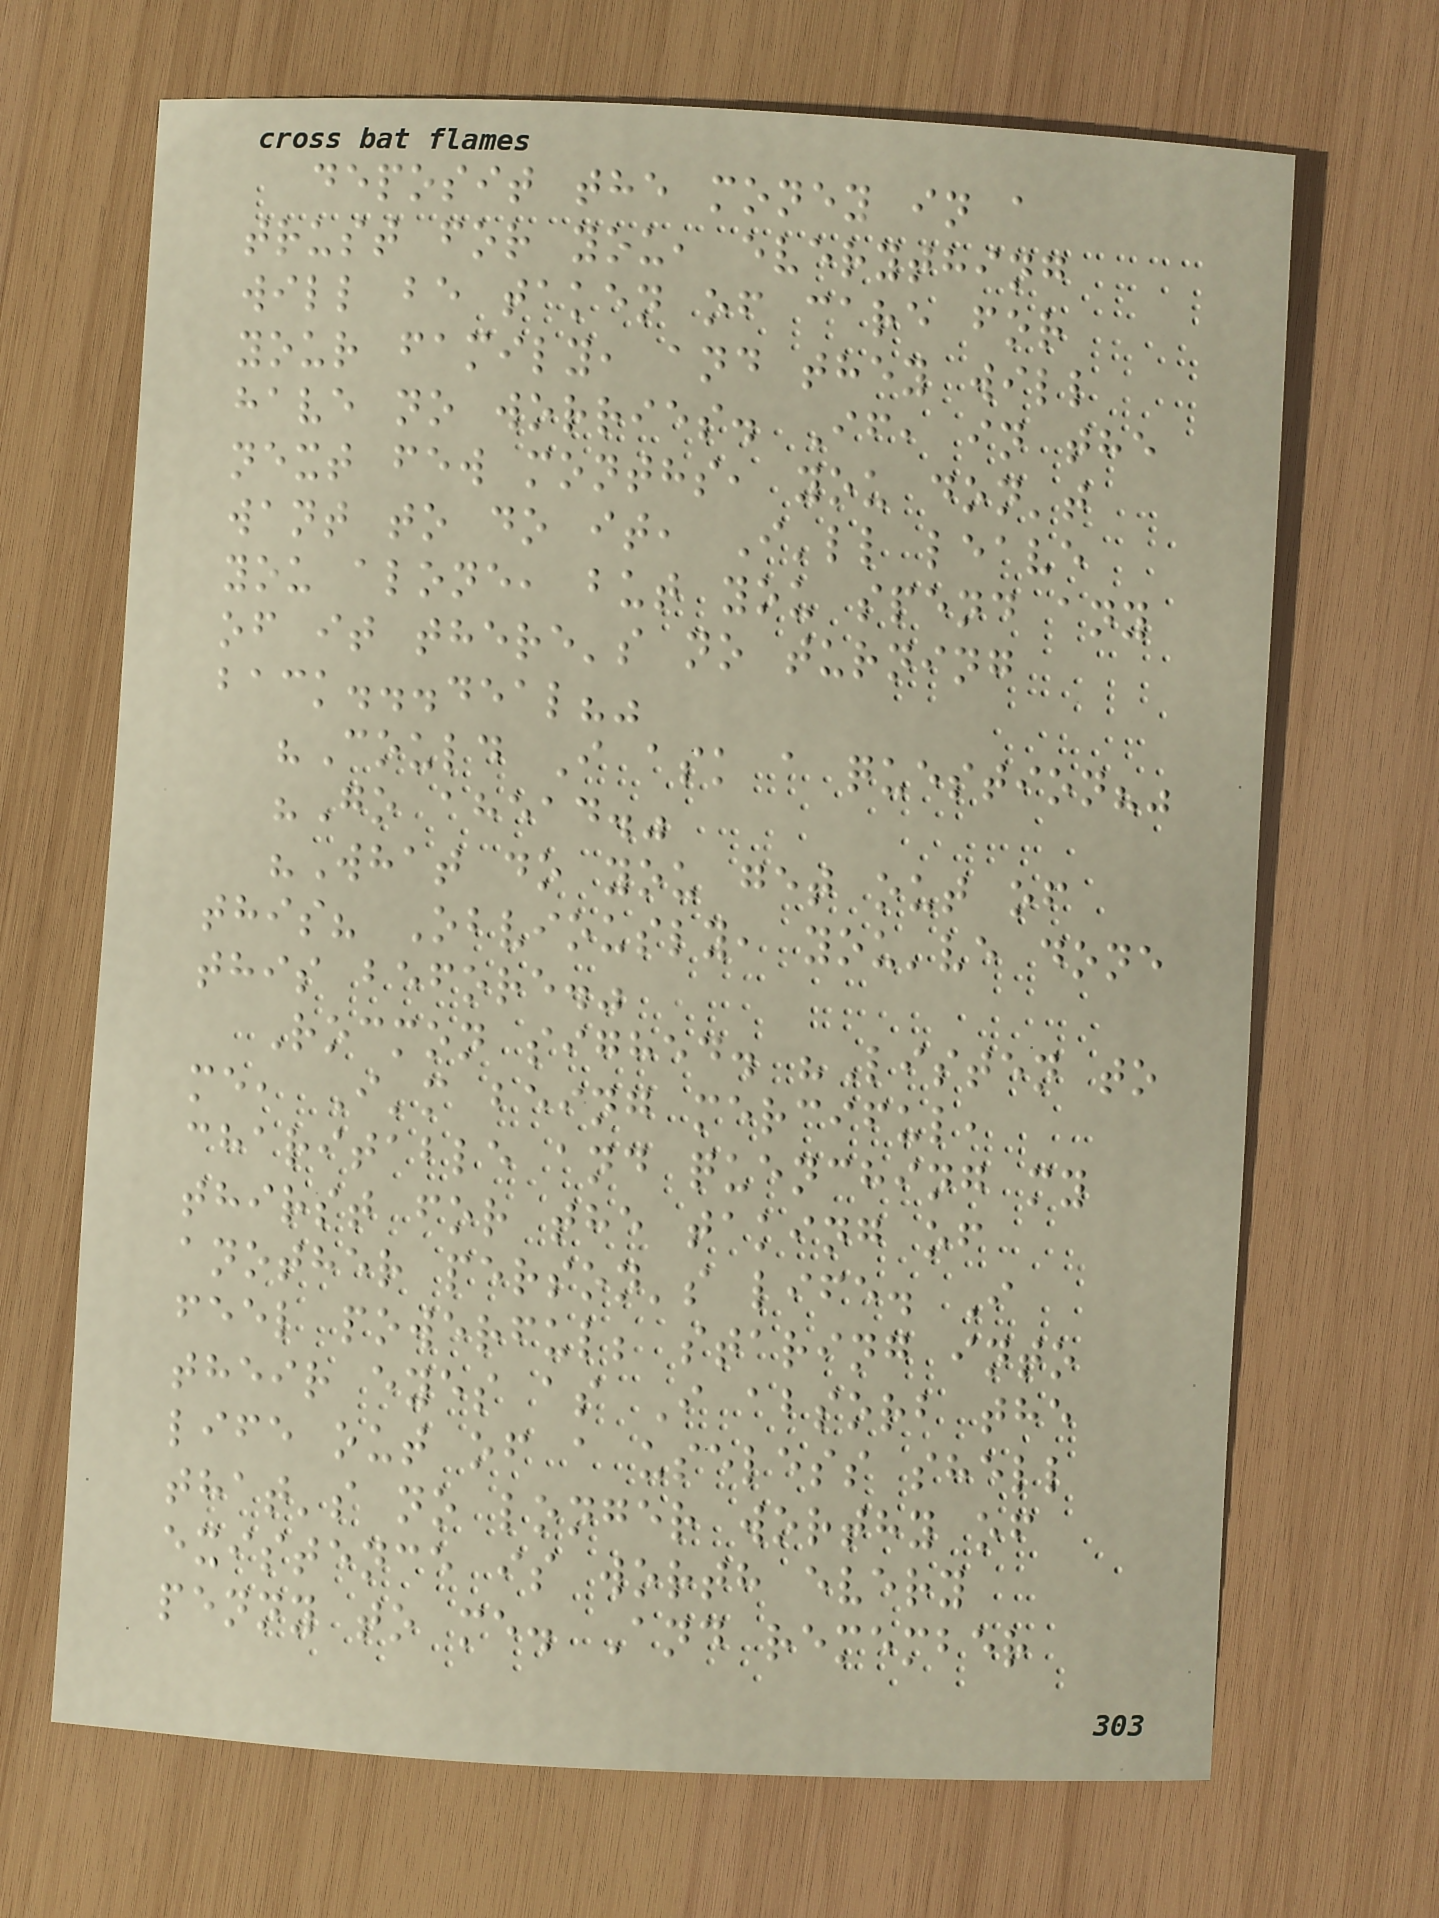deposit the money in a
trust for you, everything
will be taken of care for
your family, and they will
have no worries. If, in the
next few months, you don't
want to do it, I'll leave
you alone, but you spend any
of it there's no turning
back...deal?"
"Could I ask a question?"
"Go ahead."
"What do you get out of
this? Obviously, you've done
this before."
Rocmon sighed. "Listen to
me, I'm being merciful,
charitable and quenching my
thirst for the taking of
another person's life. I
feel powerful; staring into
their eyes as I absorb the
life out of a useless shell
that's no longer worthy of
existence is worth every
penny to me. And remember
